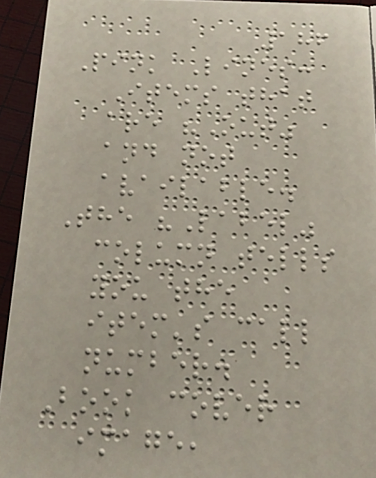186
Pink Lines:
Items that
are "Out"
and not
available.
The "Label"
column tells
you the
item's call
number.
Book cover
image,
